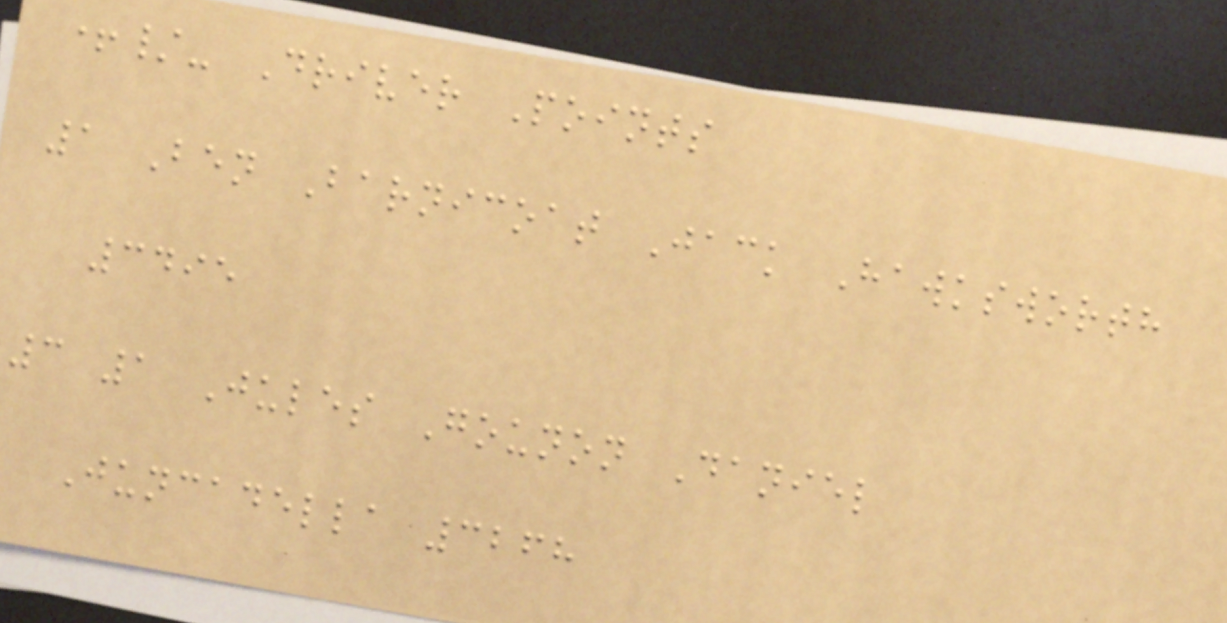+/- Driver Points
1 Ben Barnicoat Jack Hawksworth
3495
3 1 Jules Gounon Daniel
Juncadella 3268
